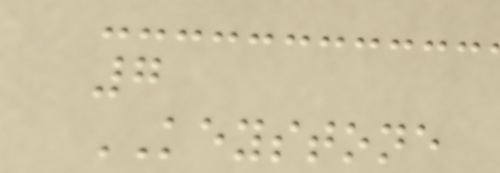7
KEYSTONE
